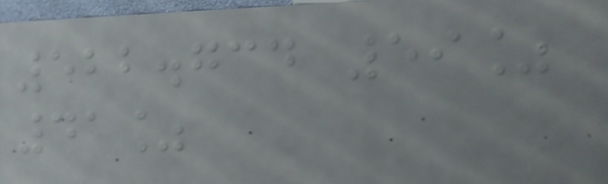522.734 59%
41%
